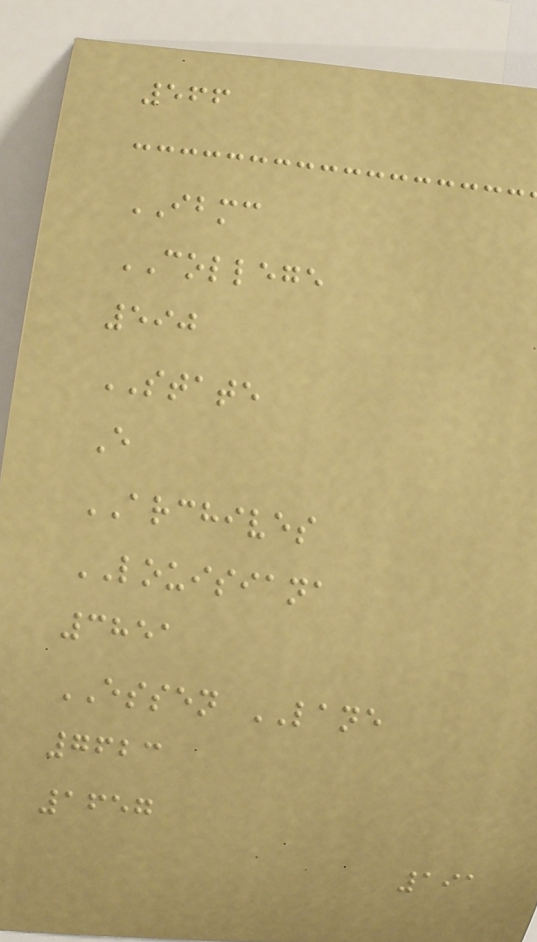566
IBMC
COLLEGE
590
STATE
E
ARCHIVES
LOUISIANA
3851
ESSEN LANE
7623
1657
191
